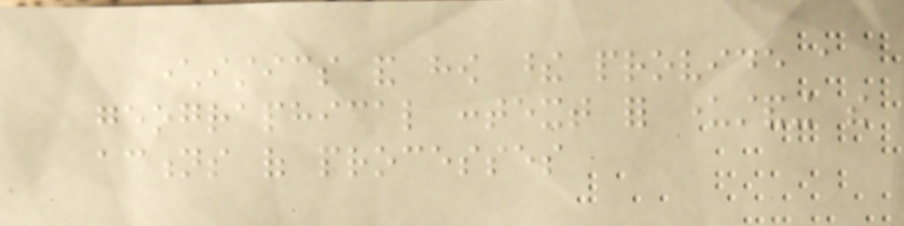characteristics and how these provide a
geographical context for understanding the
actions of processes
